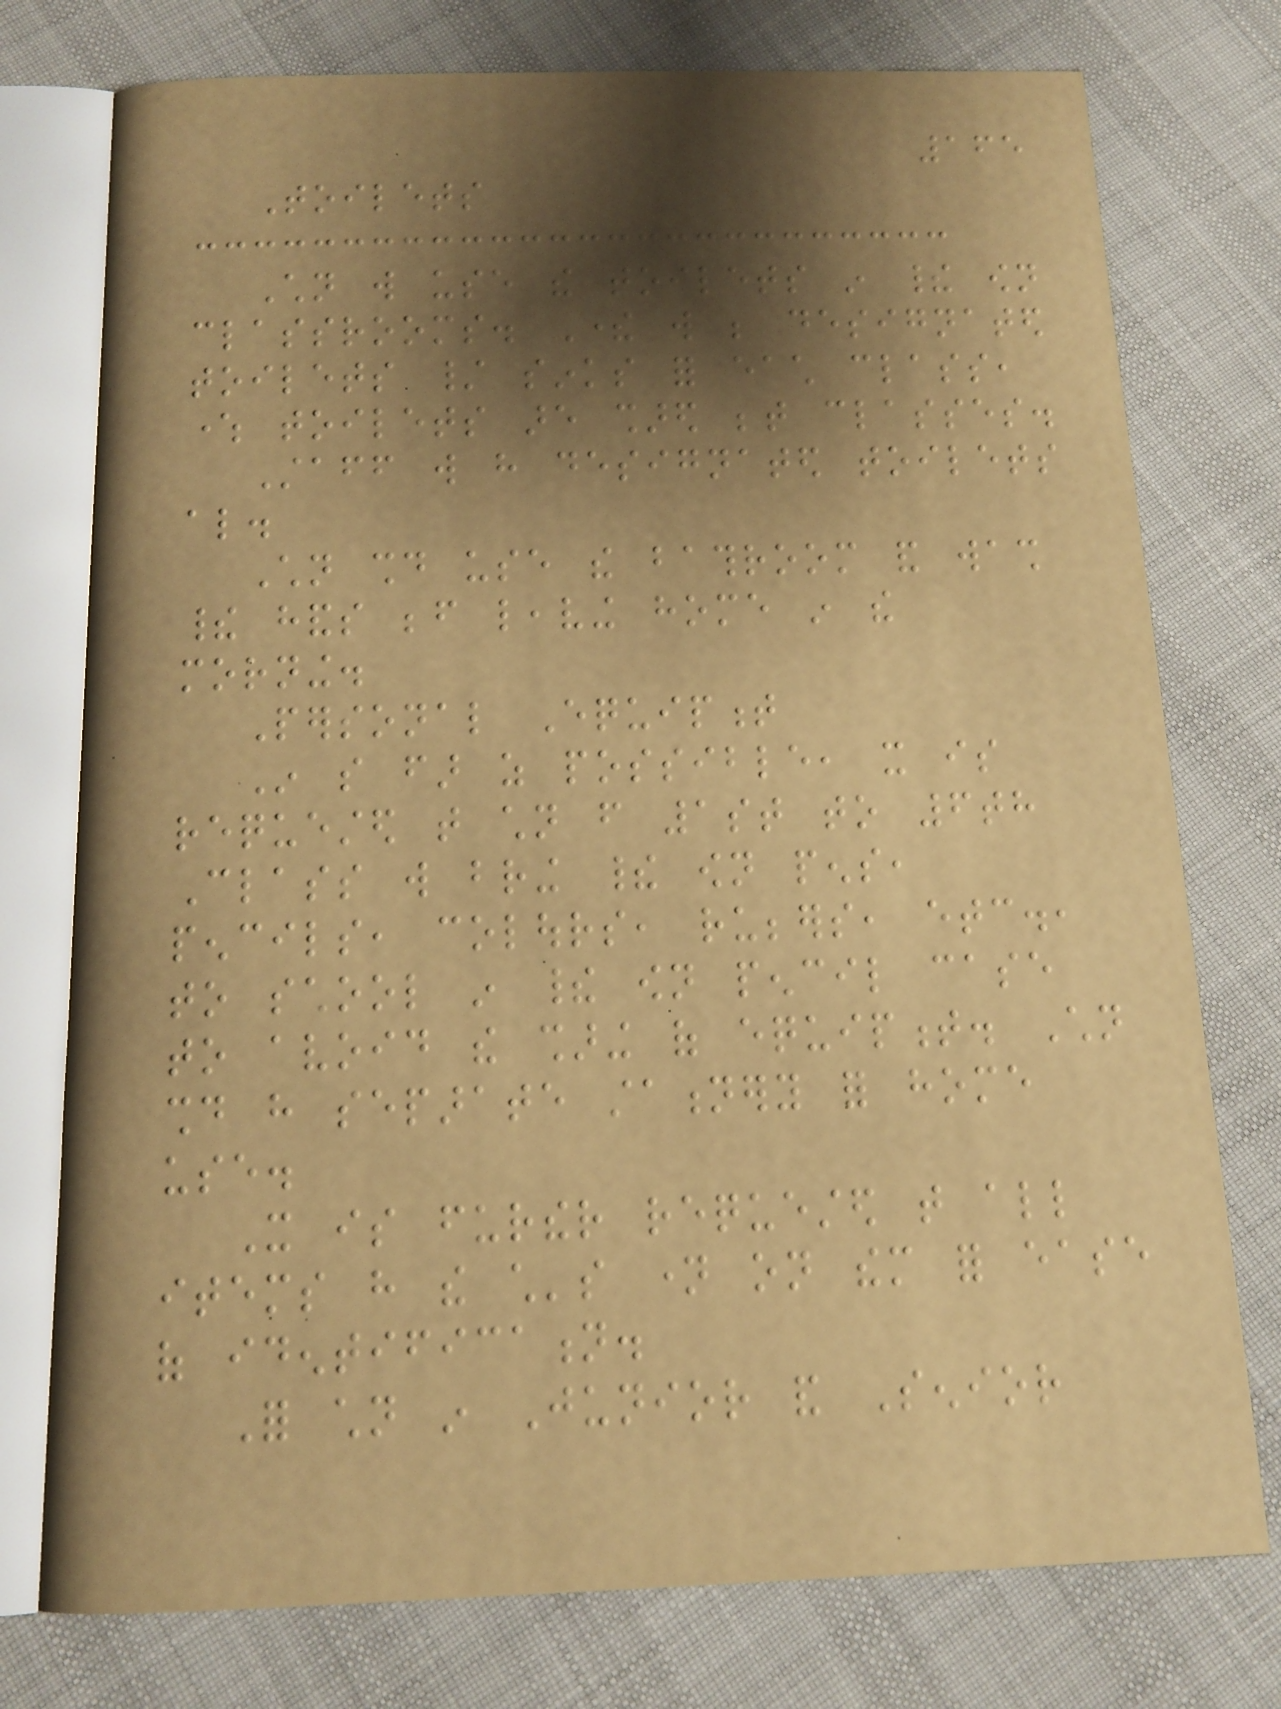165
Toilets
Children will use the toilets in their own
classrooms. There will be designated
toilets / sinks for each class,
where toilets are shared between classes.
Staff will have designated toilets
also.
Children should use the bathroom and wash
their hands before leaving home in the
morning.
Personal Equipment
In so far as possible, it is
requested that children from 1st to 6th
Class will bring their own pens,
pencils, colours, rubbers, etc.,
to school in their own pencil case
to avoid the sharing of equipment. Children
should have separate stationery for home
use.
It is further requested that all
items have the child's name on them for ease
of identification.
For children in Junior and Senior
